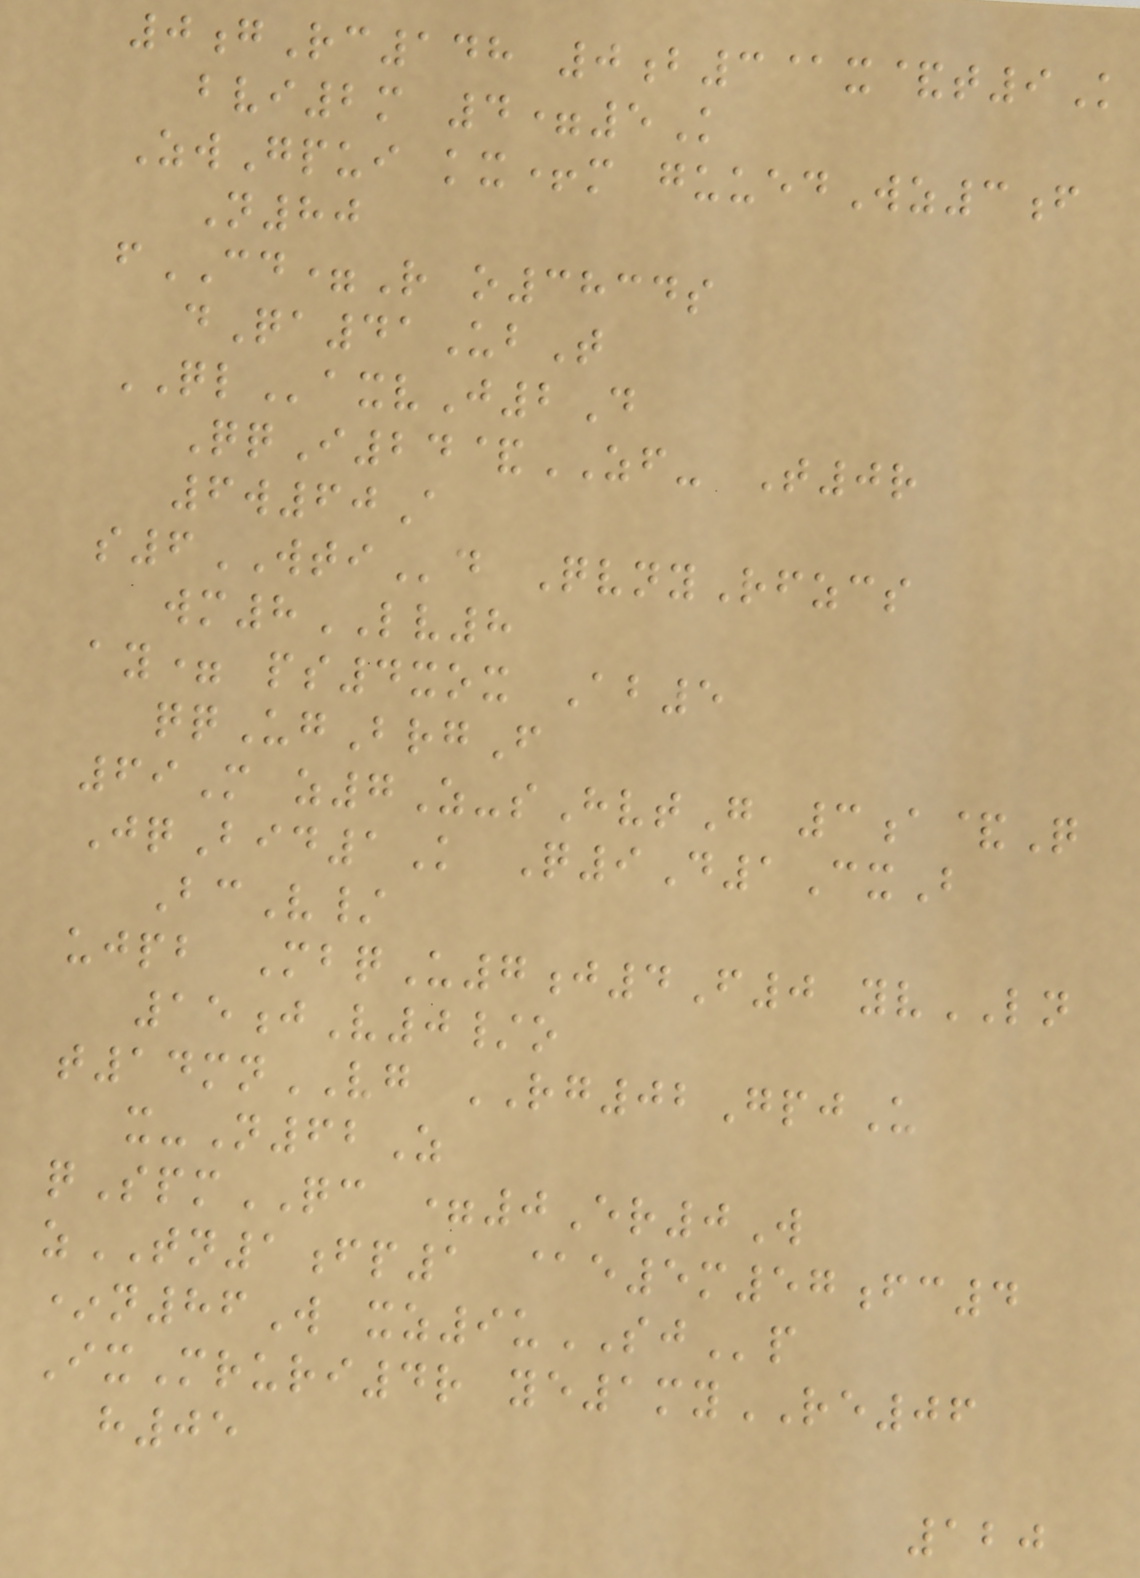0gRc148 0b3@x&t9K
bvi2m 4=5K
ZwGpui kx+m guuedWz3f
N80
fCD=R o3834s
dQa41UbT
QLaxvJ2D
QqI24&ZF- T0r
6w60A
s6WTId QvnyRfzcs
wm8LV8
ay= ps4xox Ab5
qqUgBrgF
69M z7Z-sHvtG 3a&Q
JqBid1K Q9D1CxB
BcV/
ujpb MbqU7j4F0 yvLN
15jV0/o
t14mnVG RG02GpjU
x-N62Z
qSpmQC =0Er0W
zTN1fp1 @e5m57fc4
*n86W xz9uSJp
IxMruri4r ye1myRE06
h05
120
